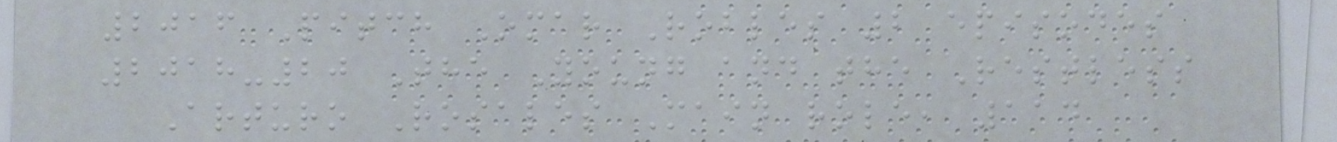2016 Pitch Omar Robles 2 episodes
2018-20 The Young and the Restless
Arturo Rosales Main role, 114
